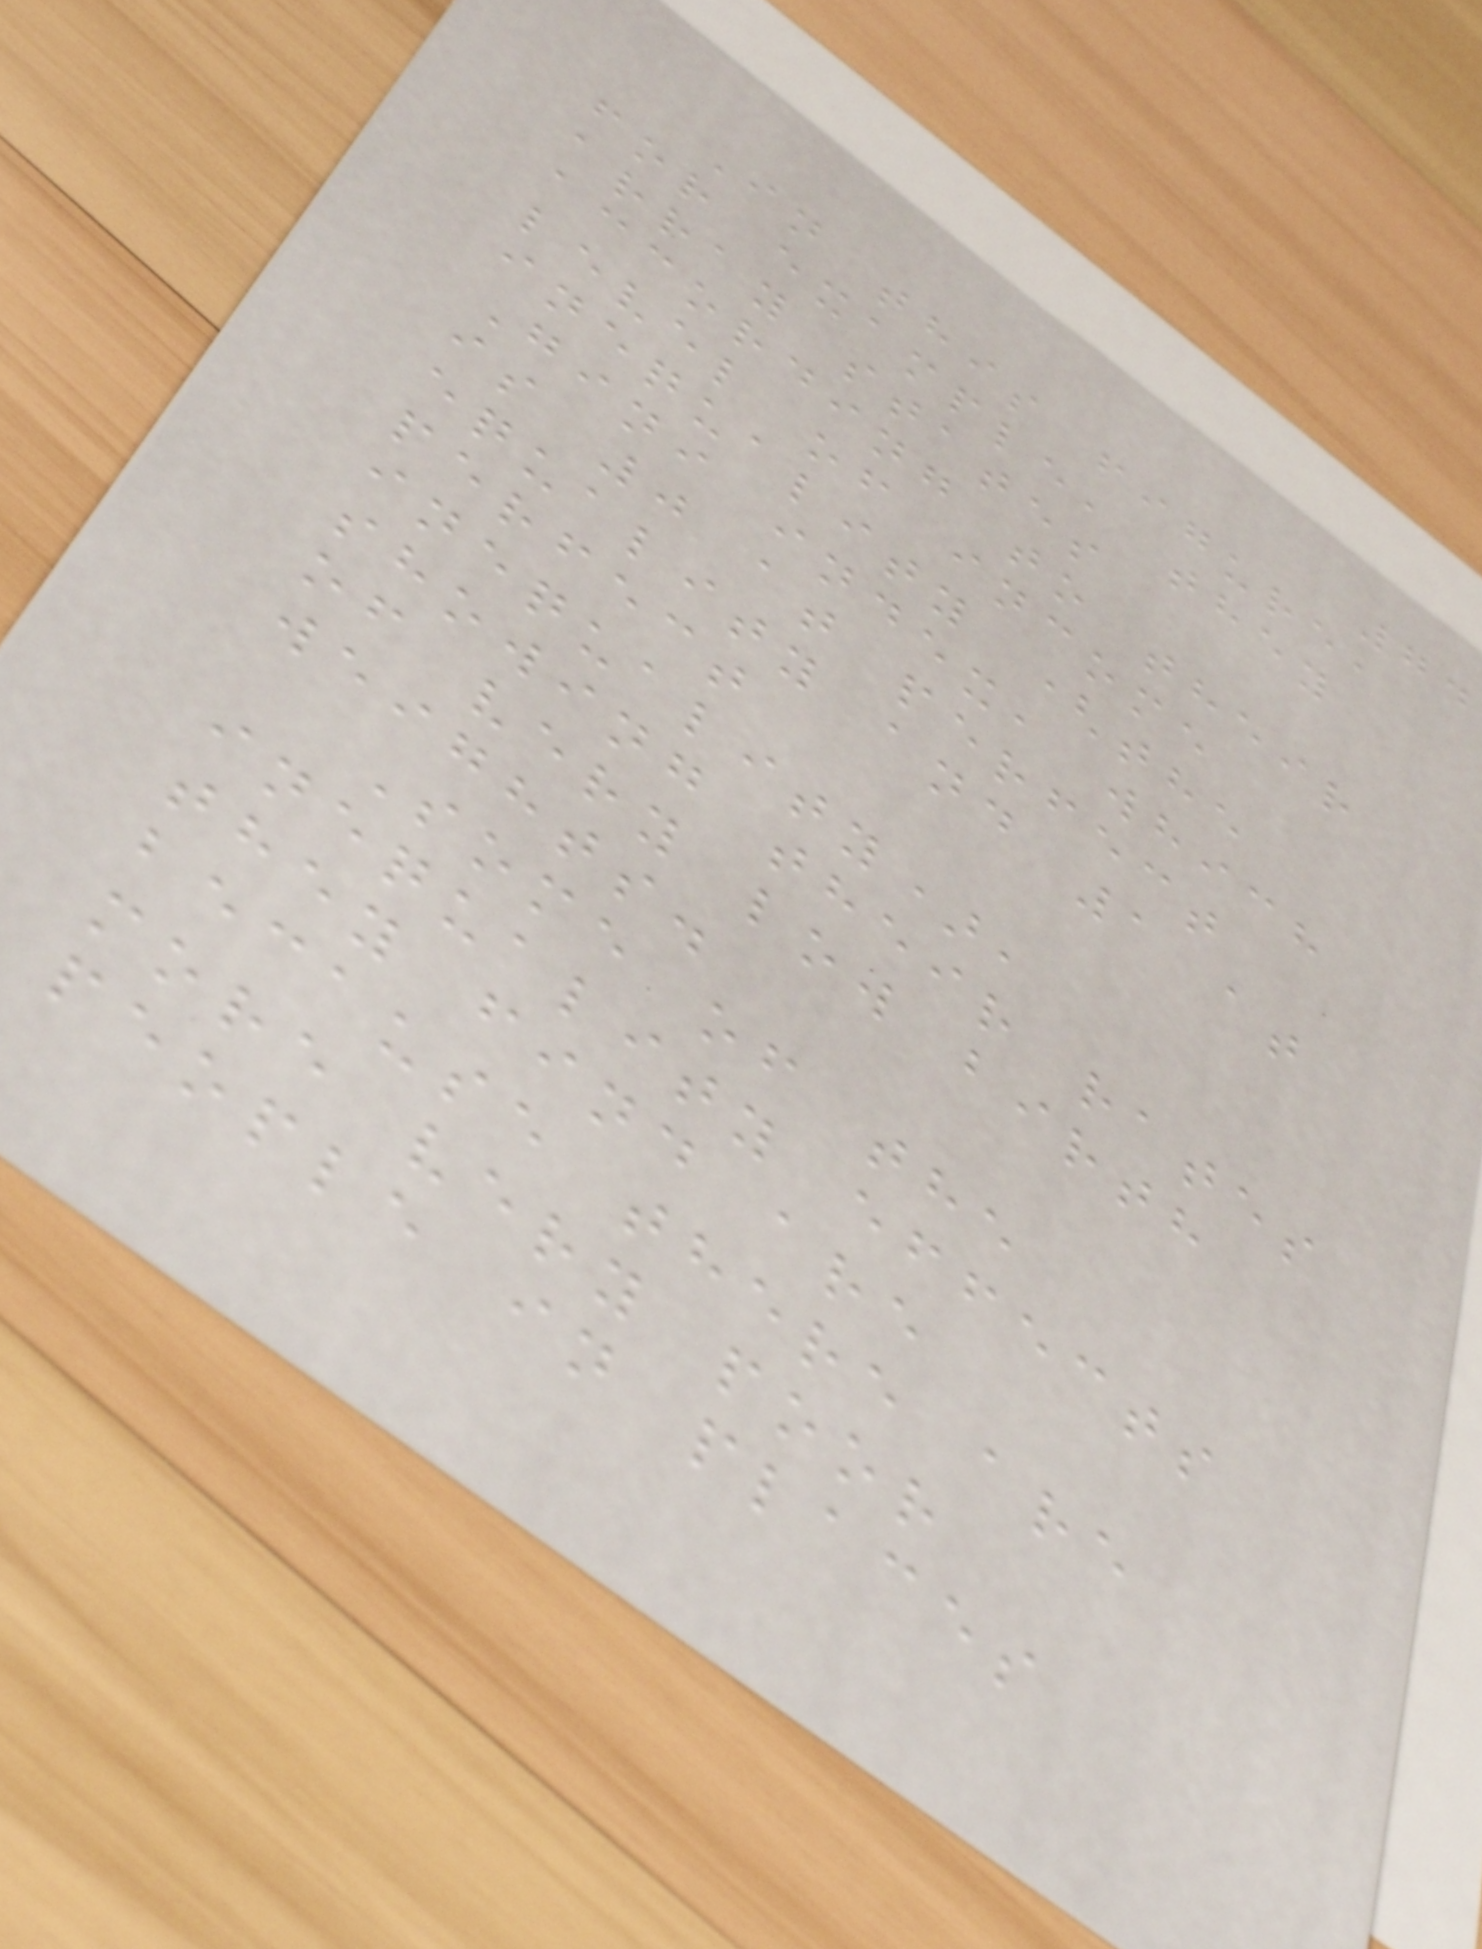74
In this figure,
for example, they
array states
according to their
level of income
inequality (the
Gini index, which
is 0 at perfect
equality and 1 at
perfect
inequality),
showing their rates
of very low birth
weights.
Some of the
inequality effects
they find are
because there are
more very poor
people in places
